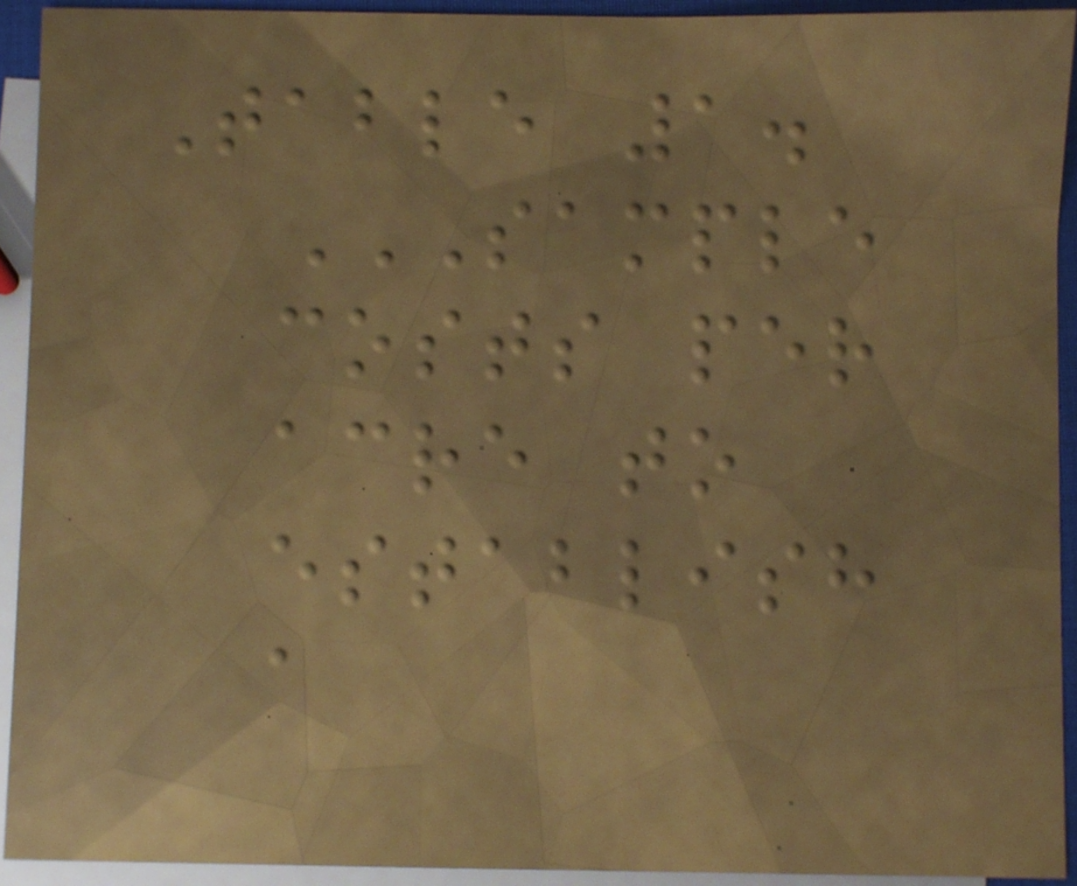Table 1.
SAMPLE
COSTS PER
ACRE TO
ESTABLISH
A
